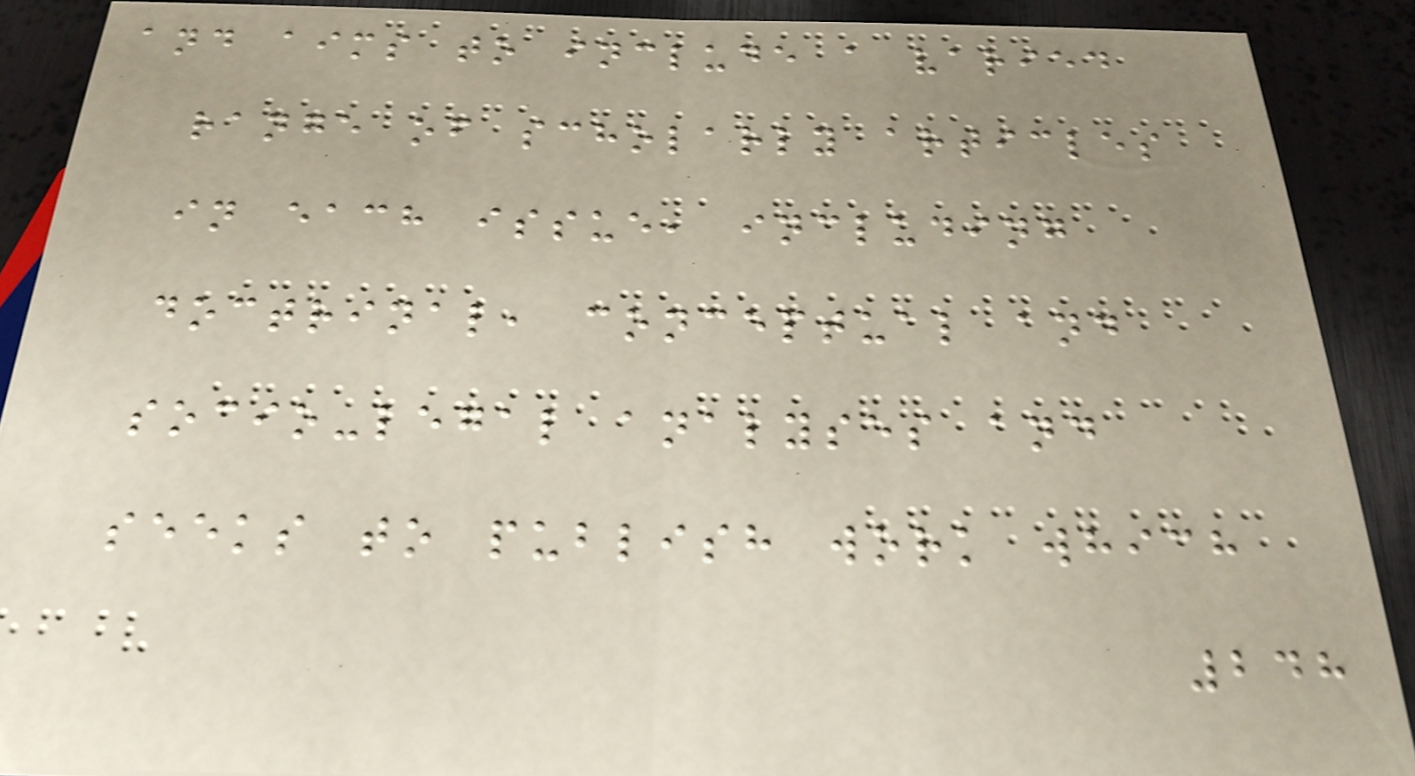and aims to include a varied
range of scholarly articles
in each issue, including
doctrinal, conceptual and
socio-legal analyses and
seeks to publish work which
248
